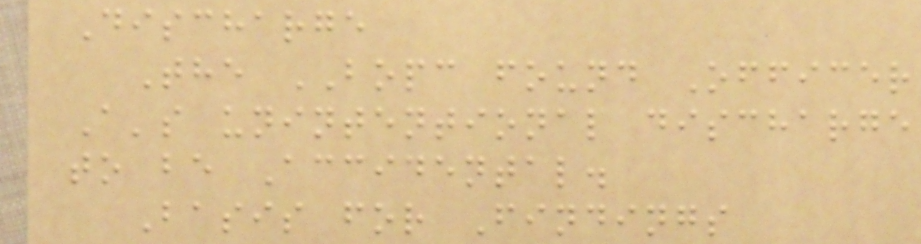Discharge
The BOPC found Officer
A's unintentional discharge
to be Accidental.
Basis for Findings
